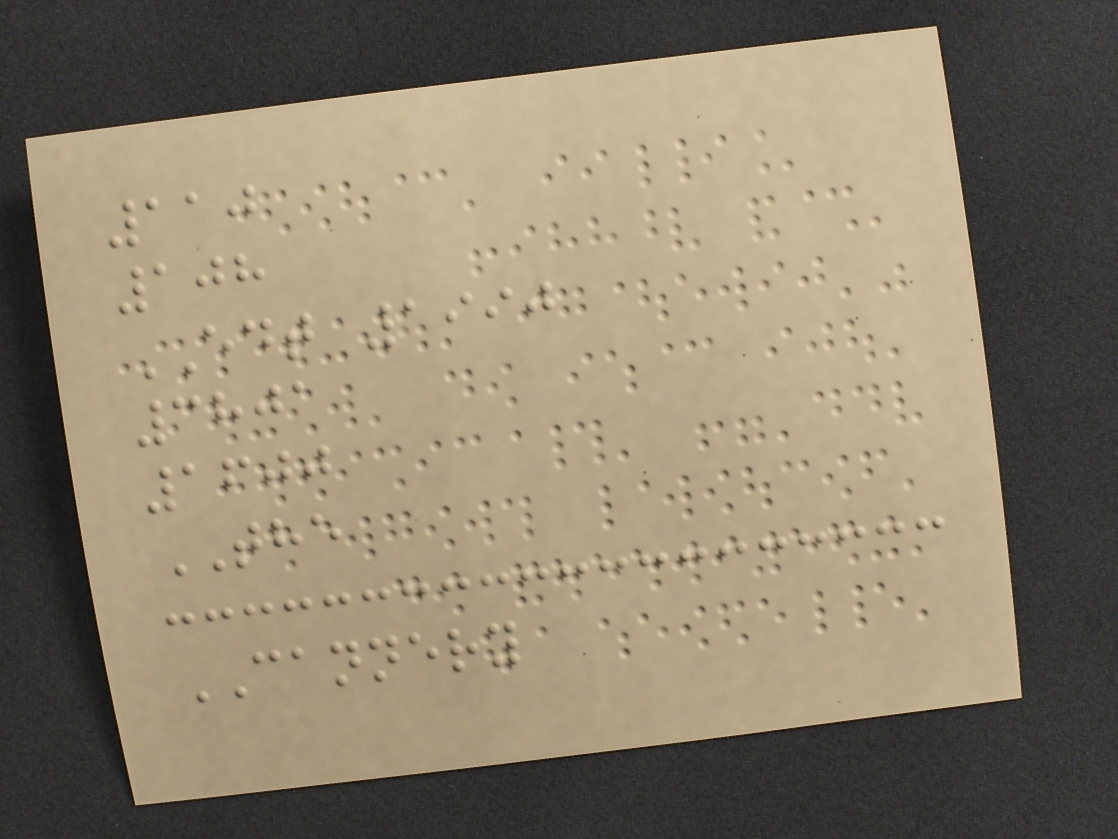110
108
EDT 1990
3801
1600
THE
CANNERY
